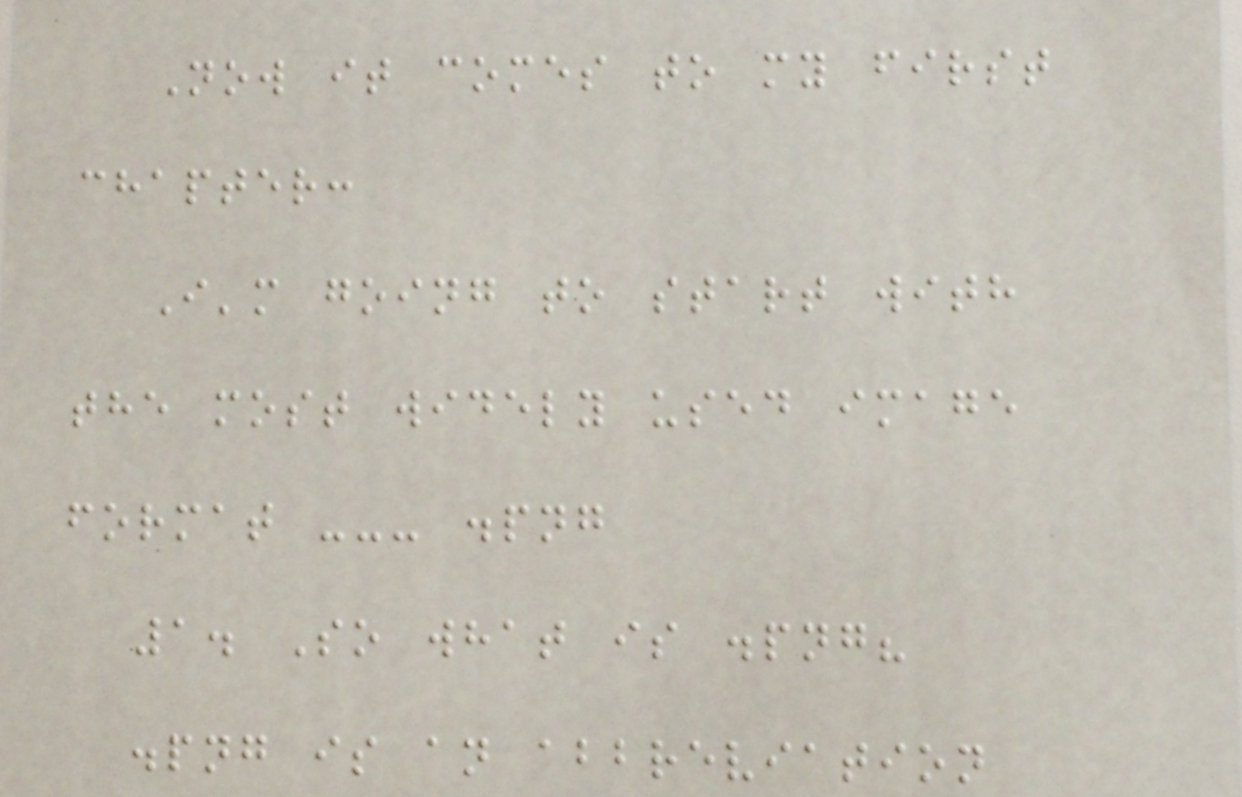Now it comes to my first
chapter:
I'm going to start with
the most widely used image
format --- .png
1. So what is .png?
.png is an abbreviation
